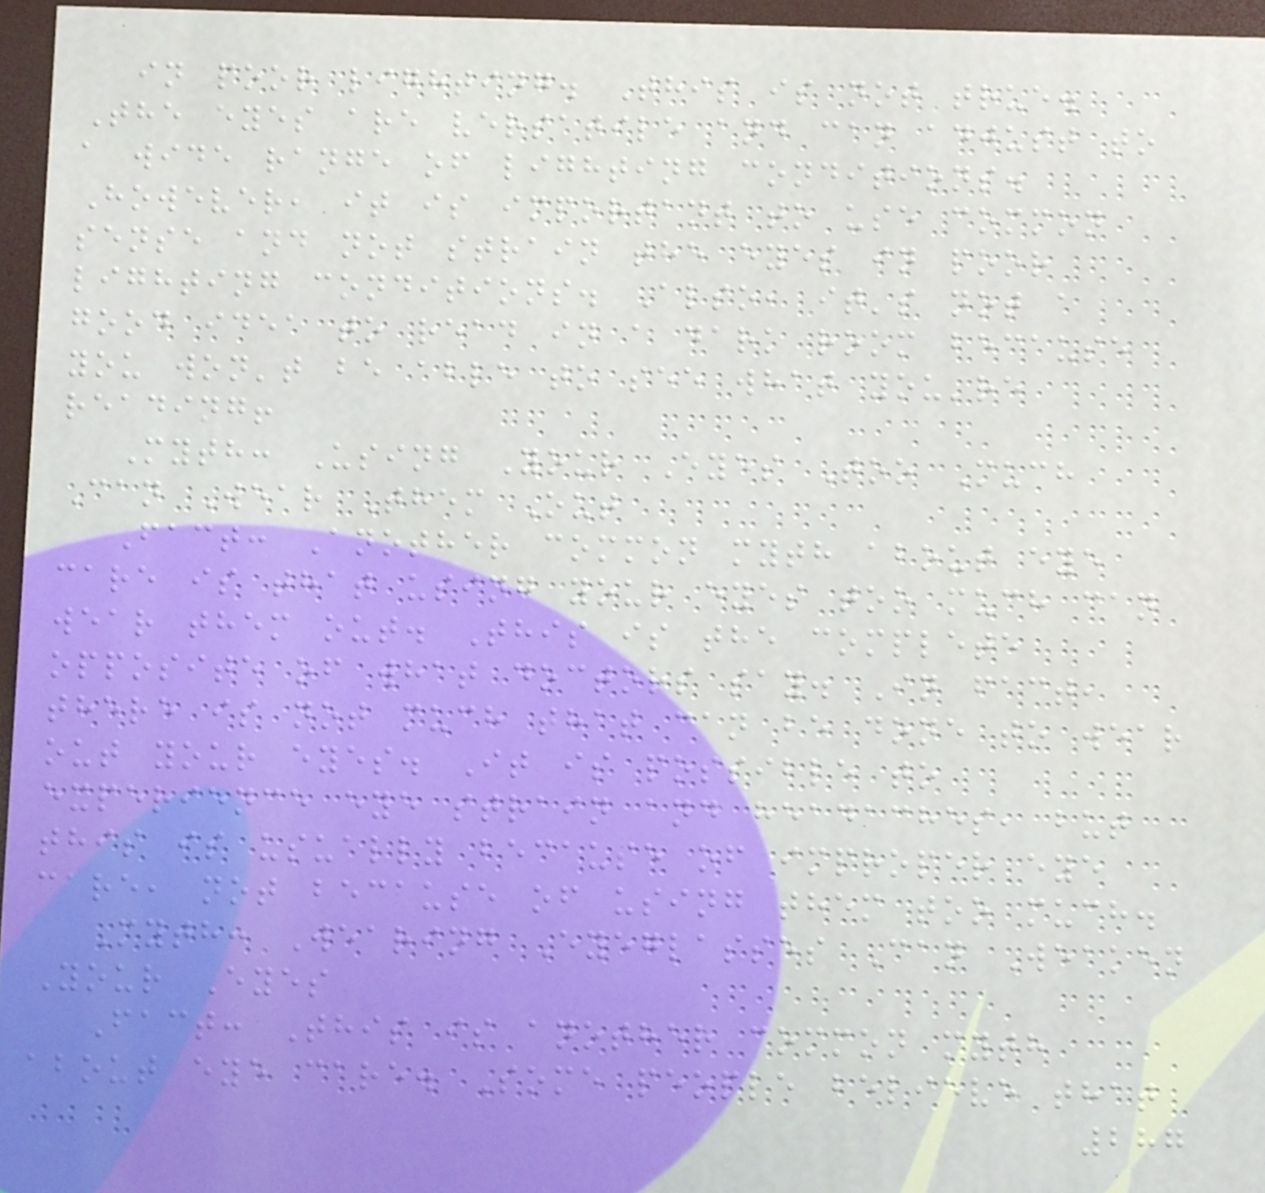in poor lighting. This is not true.
The eyes are versatile and can adjust to
a wide range of lighting conditions.
However, it is important to use common
sense and not strain the eyes in poor
lighting conditions. Also, it's not a
good idea to read in a dark room because
you won't be able to see what you're
reading!
Myth: Using Your Eyes Too Much
Can Wear Them Out
Fact: Another common myth about eye
care is that using your eyes too much can
wear them out. This is the complete
opposite of what doctors say. In fact,
there is not much that can be done to wear
out your eyes. It is possible to
experience eye strain and headaches, but
this is usually because of improper eye
care, not because of using them too much.
Myth: Wearing Eyeglasses Can Weaken
Your Eyes
Fact: This is another common myth
about eye care. Some people believe that
287
